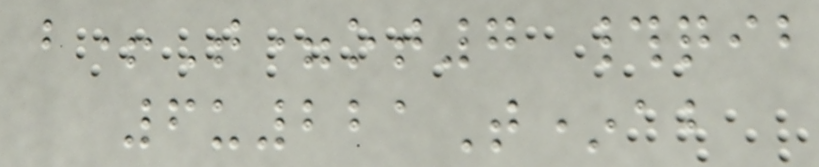b+T=ot7 #qib
6u221T*ab
